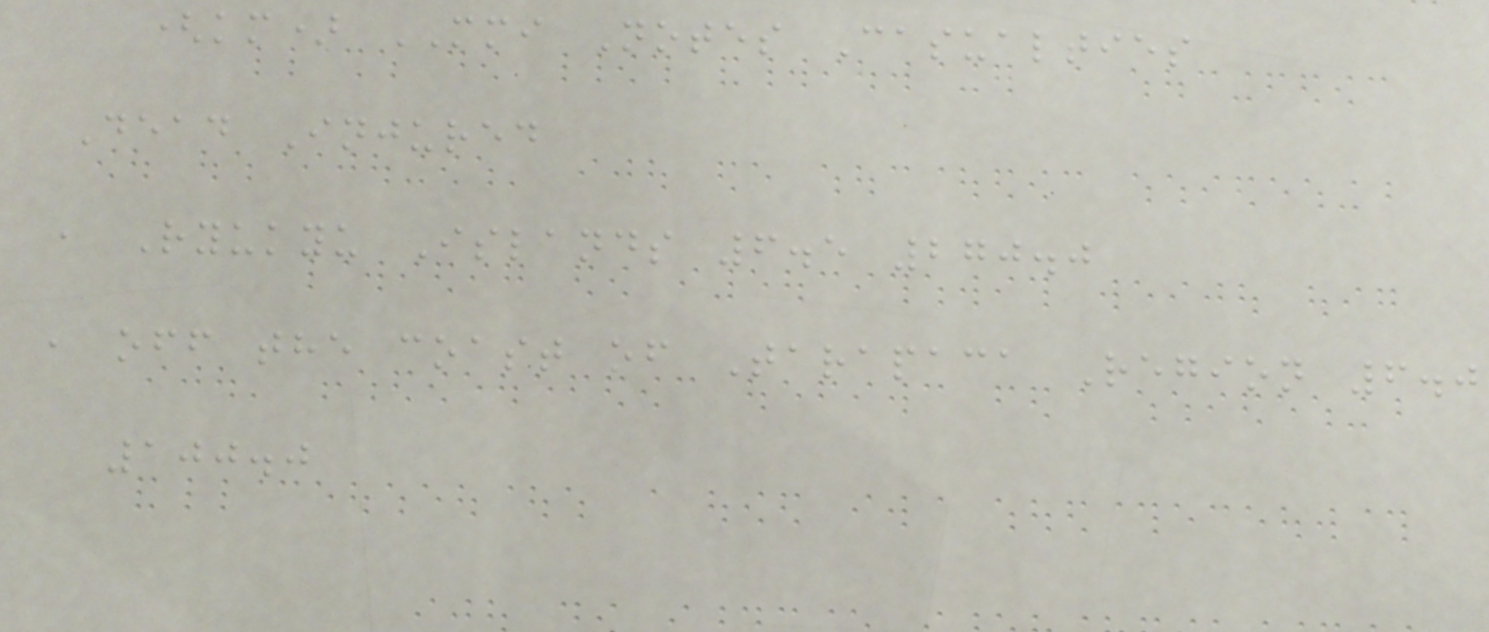(km) MMI Notes Casualties
Dead Injured
, Ryukyu Islands 6.5 270.0
, off the coast of Tarapaca Region 6.0
100.0
